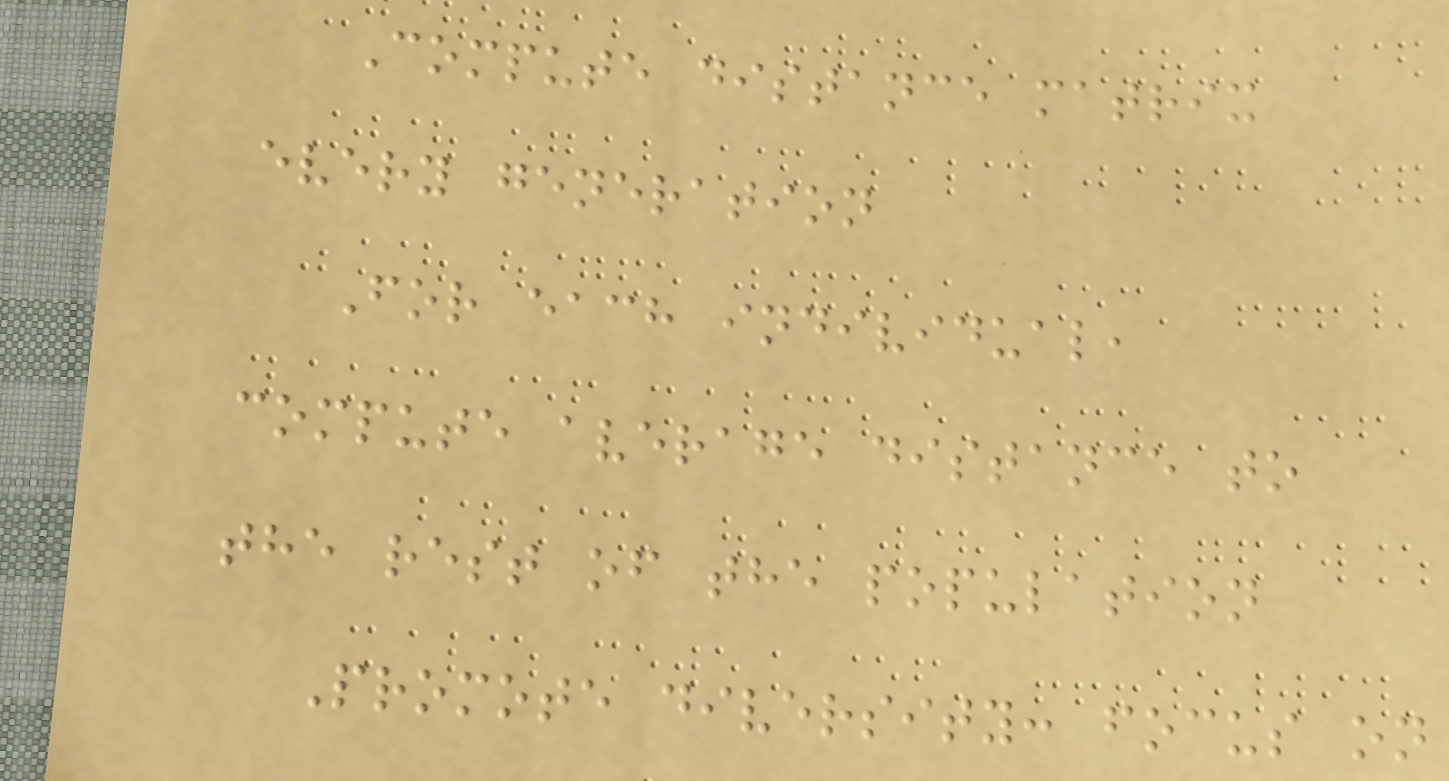Compute distance matrix
every generation
For each individual,
compute average distance to
the rest of the population
Promote diversity: focus on
